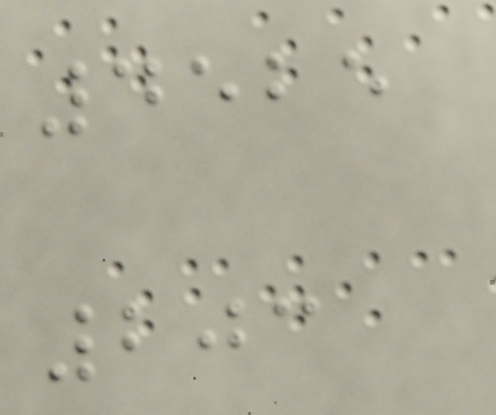4525
203
